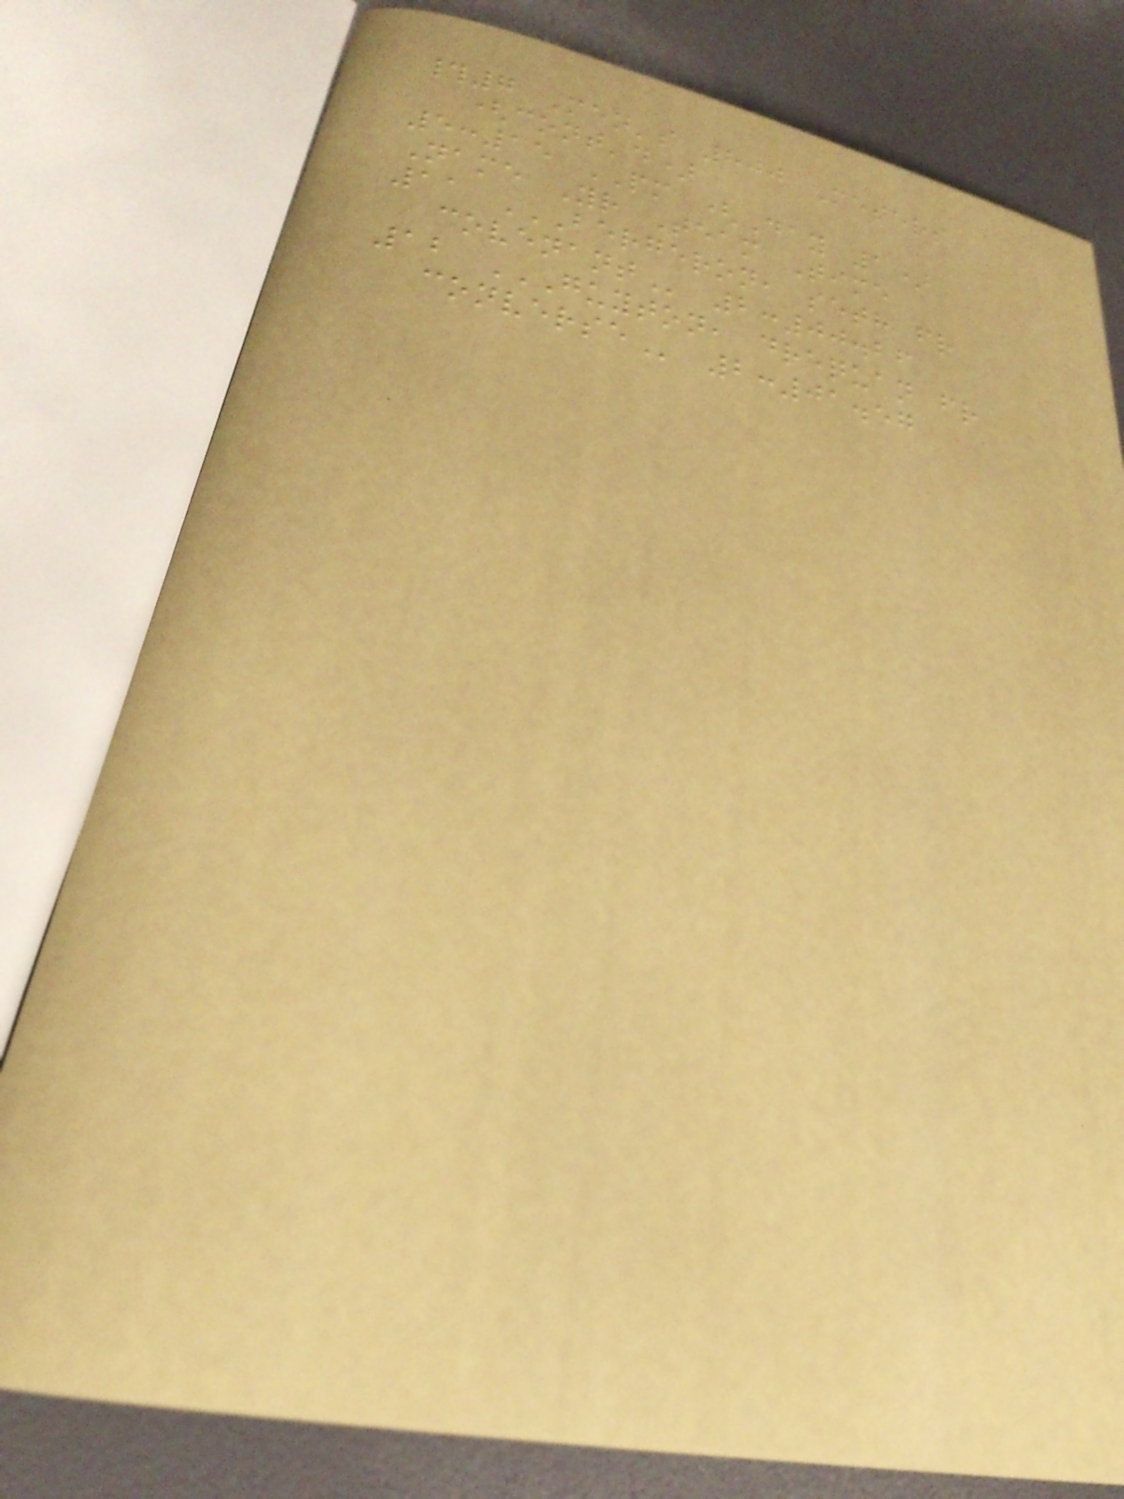#7 Men's 800 Meters
(cont'd)
5:15 PM (Day 1)
Name Yr Team Time
11 BERGERON, SETH FR
COVENANT 2:00.26
12 GUYTON, DREQUAN FR
CONVERSE 2:01.57
